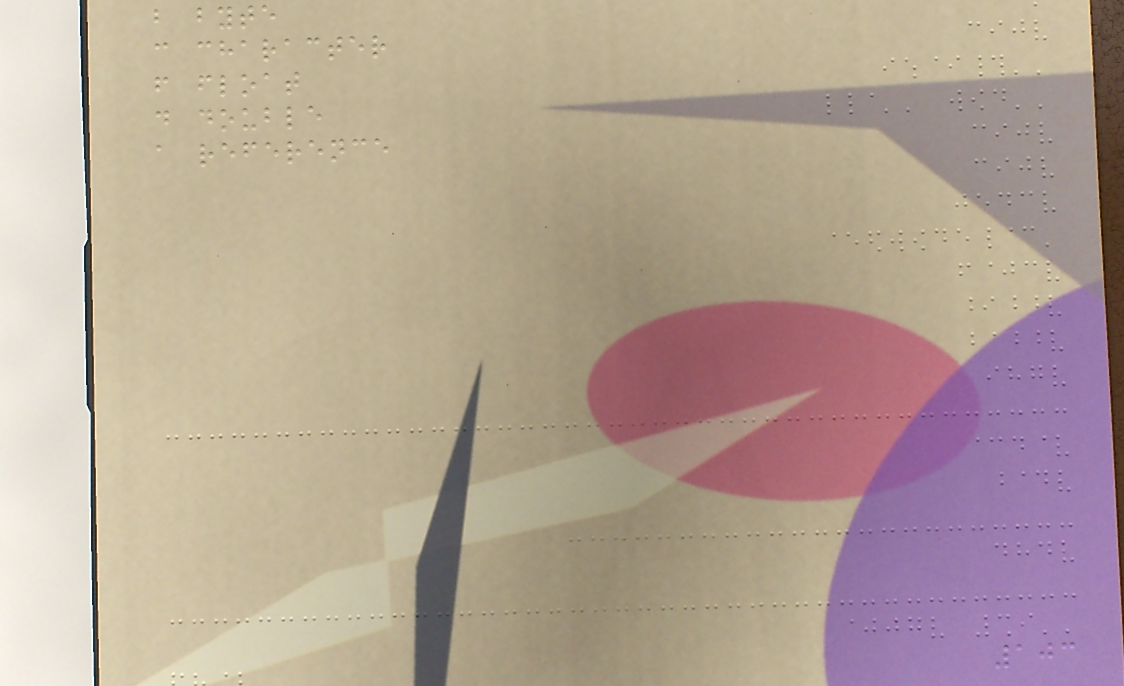b byte
c character
f float
d double
a reference
103
